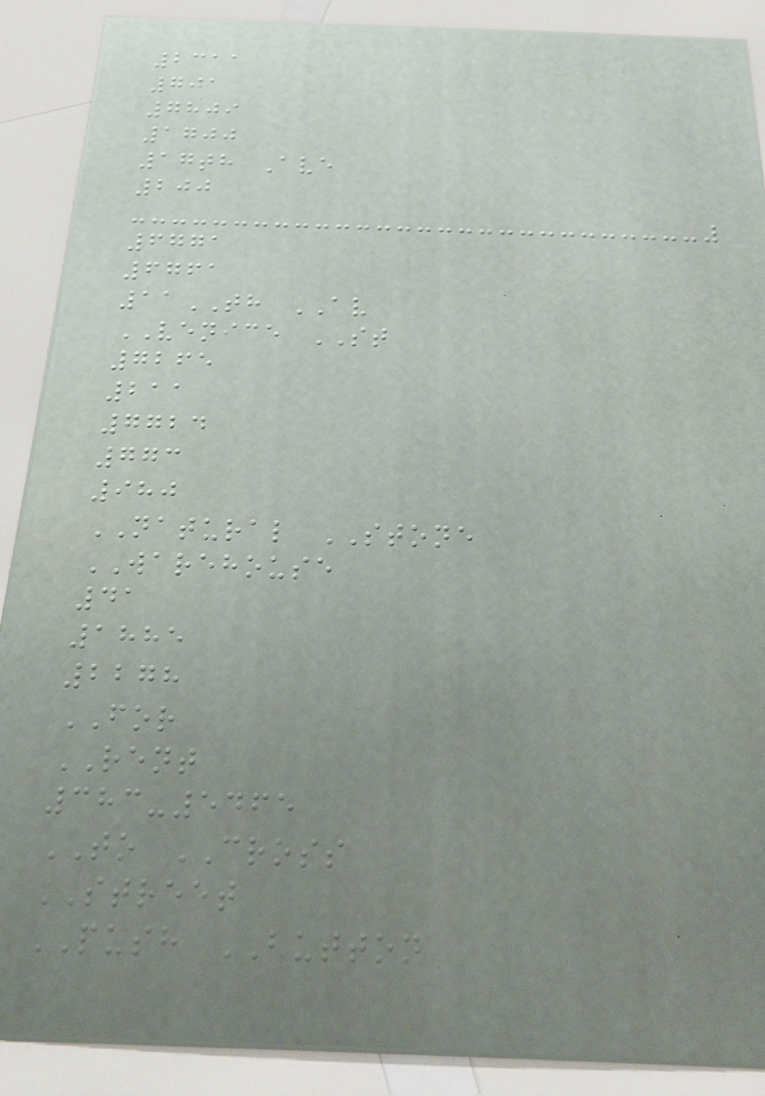2311
701
7809
1700
17th Ave
200
6771
6761
11TH AV
VENICE ST
7265
211
7724
773
980
NATURAL STONE
WAREHOUSE
41
1885
2278
FOR
RENT
383-5465
TO CROSS
STREET
PUSH BUTTON
